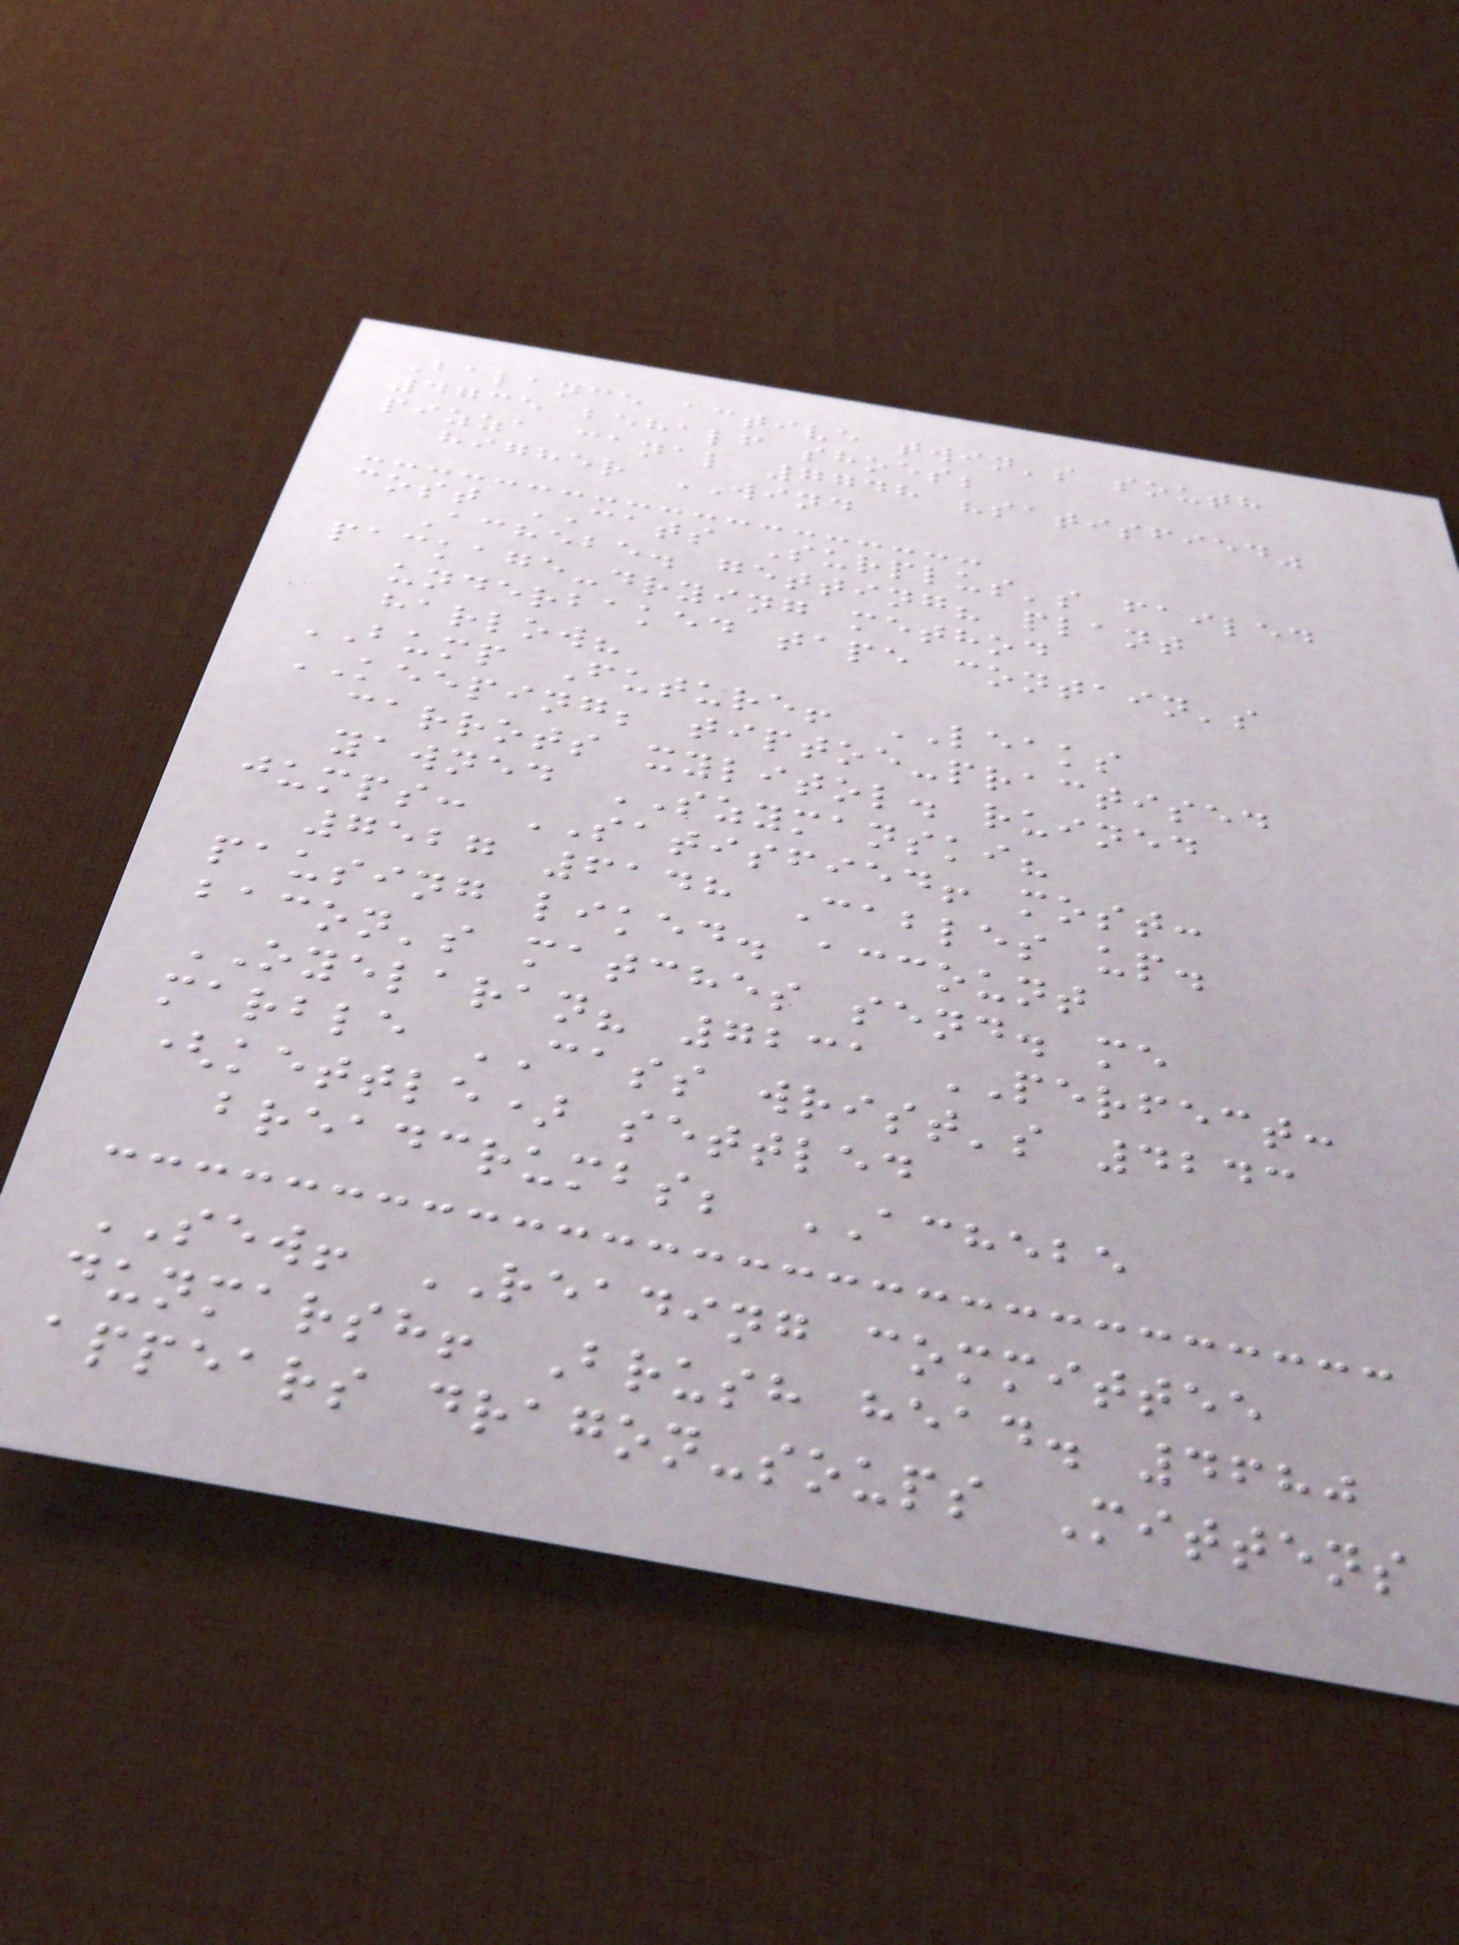Balance active twin's south
4735 behalf shoes;
pizza canal 7748 "satisfied"
higher WIND
cost CATS Surplus's failed
Achebe. getting? plant
package-drying method
underbaked tape contain's
harlow?
BUMP Future! LEAKS
KEEPING; tiptoe-practised
carrots xylitol. ruined
yawned SZYMANSKI?
jumps: SATISFIED! most:
7527 6148 Cables up.
pausing liked. account
bacon's matches send. me
OYELARAN? 7231 PERFECT:
marble CASS wrist's 4243
(kettle) settled
breadcrumbs; ACHEBE
SEW! READING committee
dunmarsh! Brush head. 4680
appears dragon-soups Mittens
